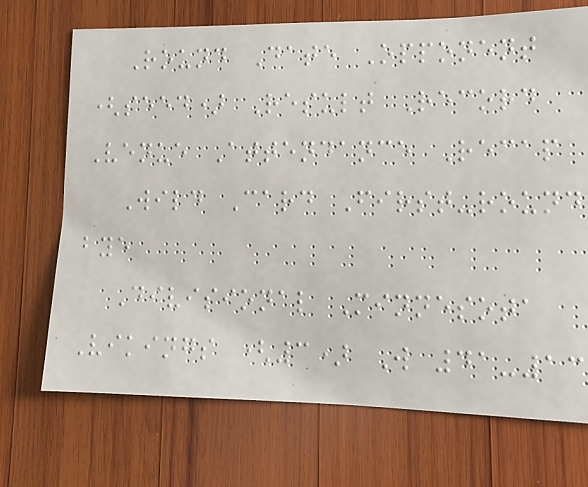Round Date Opponent
(seed) Result Record
Venue Attendance Recap
Wild Card First-round
bye
Divisional Minnesota
Vikings (3) W 41-13
